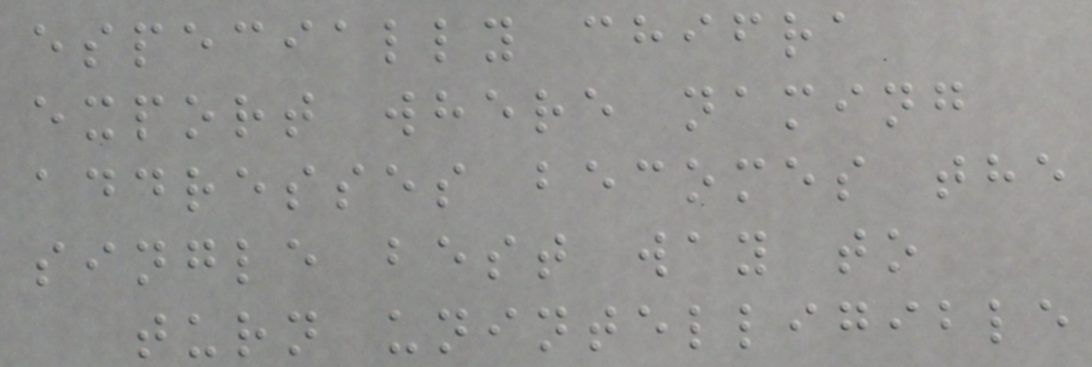especially chifra
export where naming
addresses becomes the
single best way to
turn unintelligible
